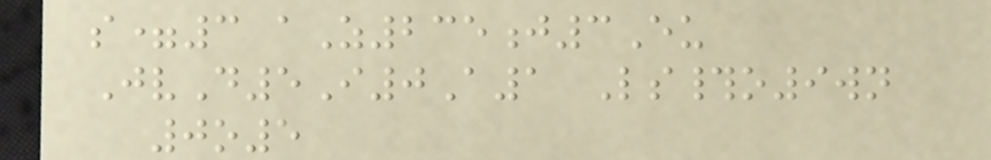s=3 aZ235j3Eu
JvD5I0A1 Ls#o9wn
0o5
